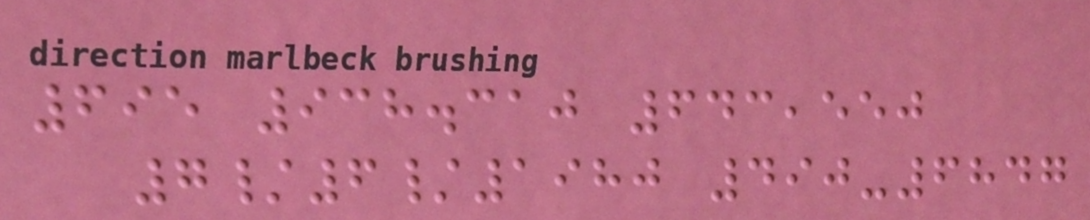695 938.310 643,550
7/6/1980 490-6847
